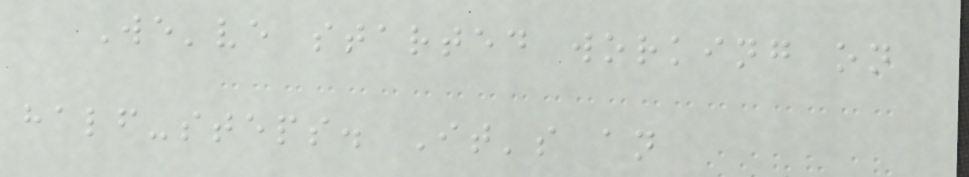We've started working on
half-steps. It's an
